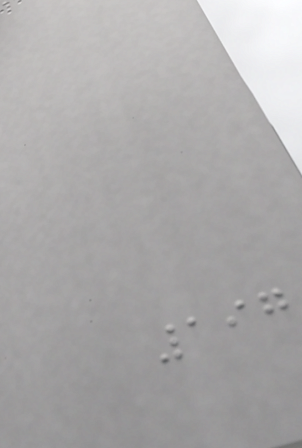197
